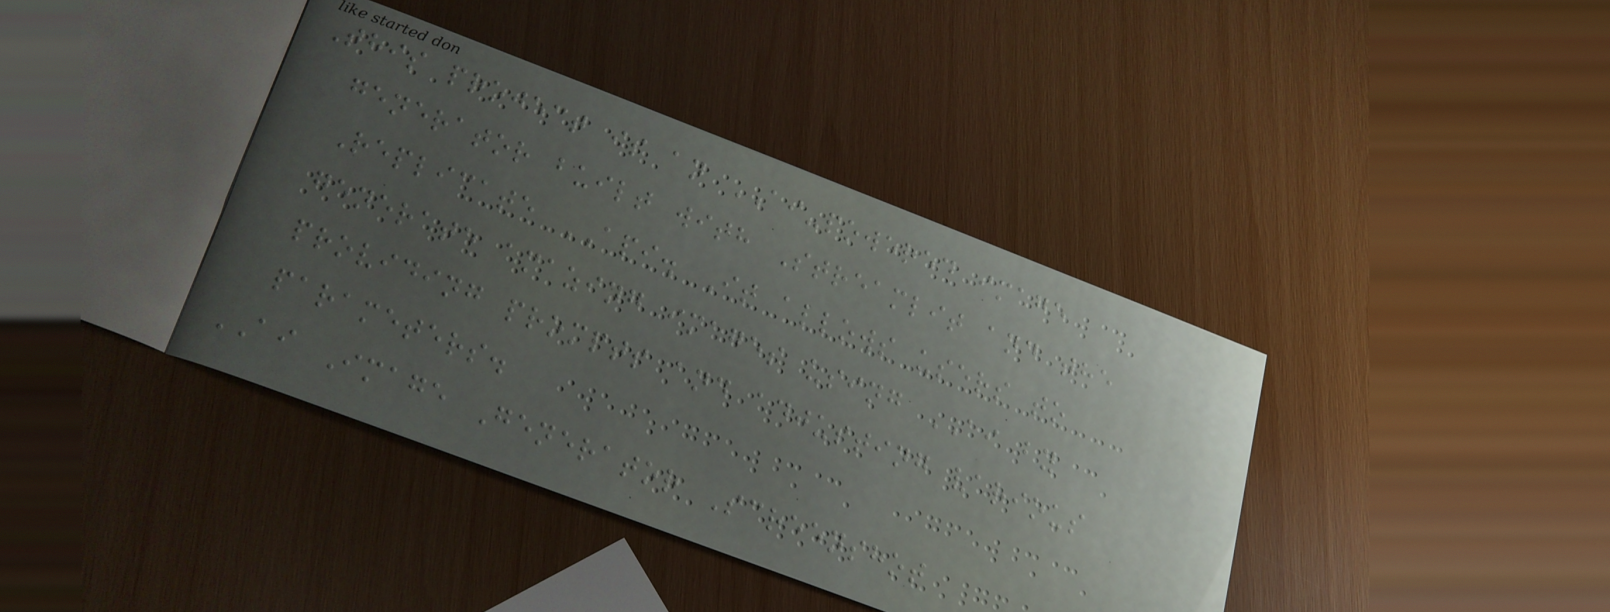This project is an AI-powered image
generator built with Streamlit and the
Replicate API. It allows users to
generate amazing images using AI by
providing prompts and adjusting various
parameters.
AI Image Generator Screenshot
